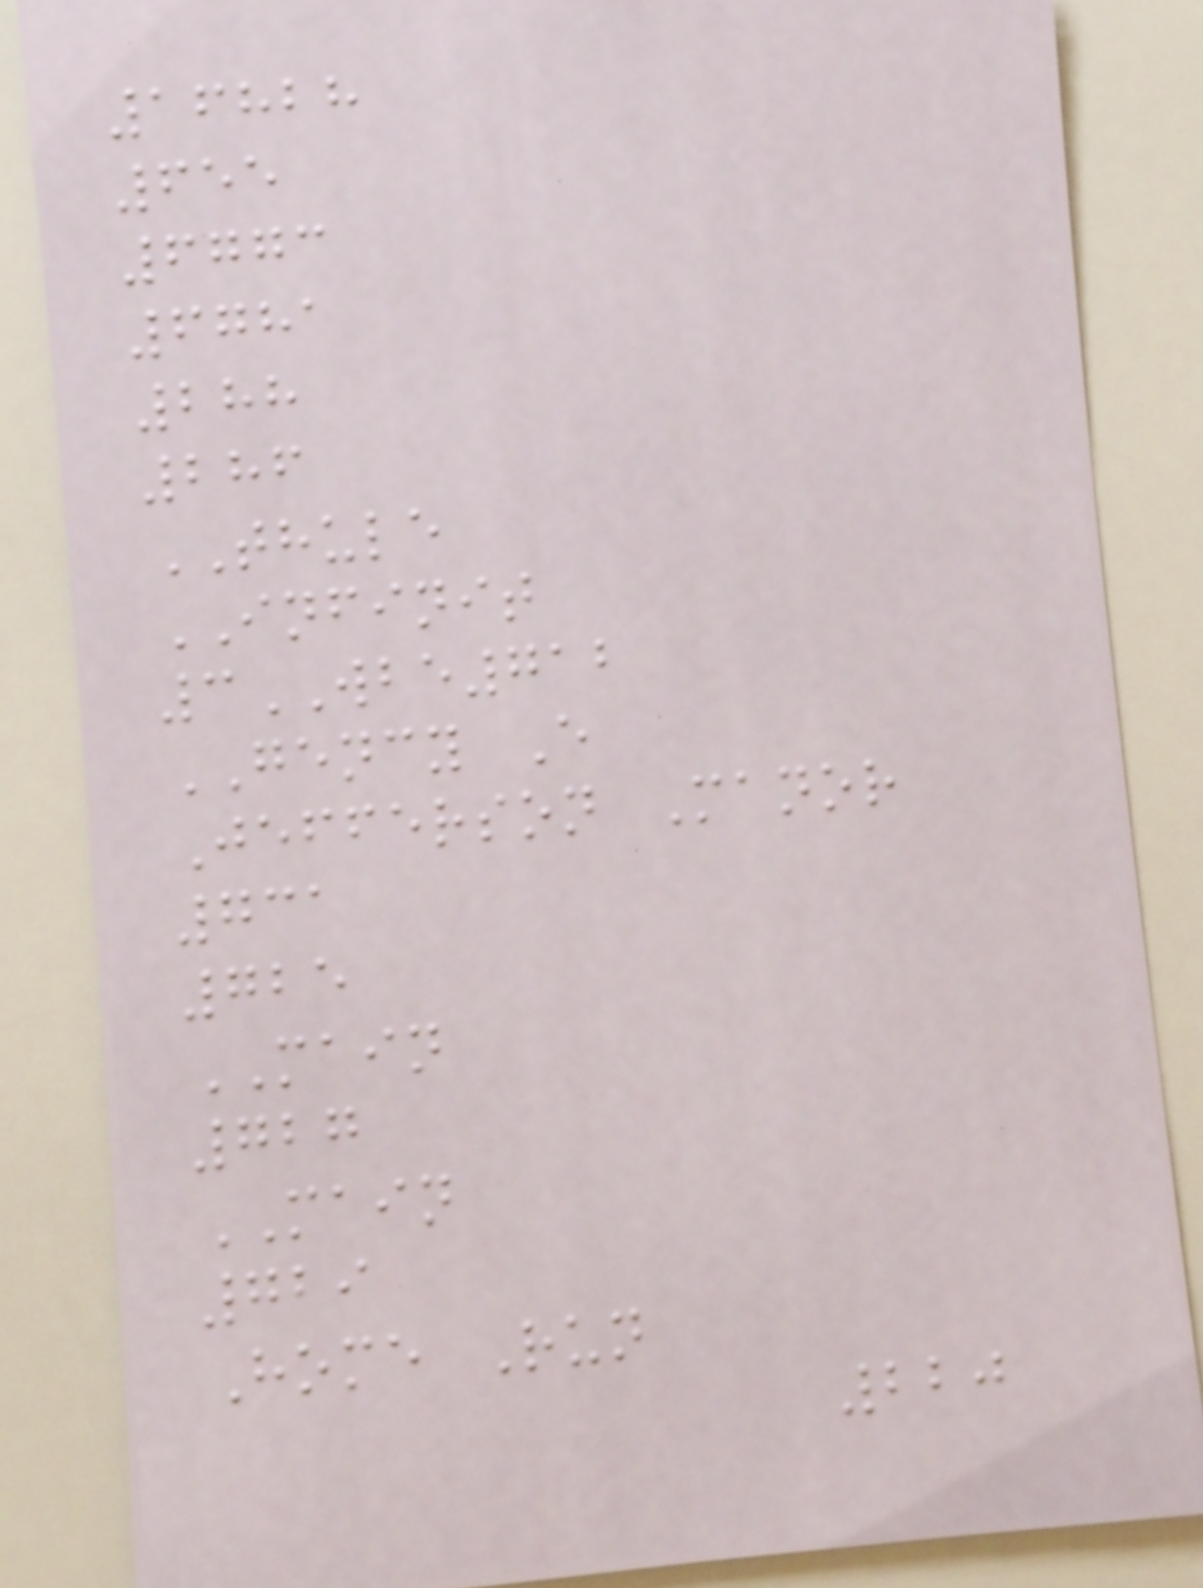16828
655
6773
6781
288
286
THULE
INFINIT
3WBE712
GENCY E
Jefferson Manor
731
725
MAIN
727
MAIN
729
Home Run
220
